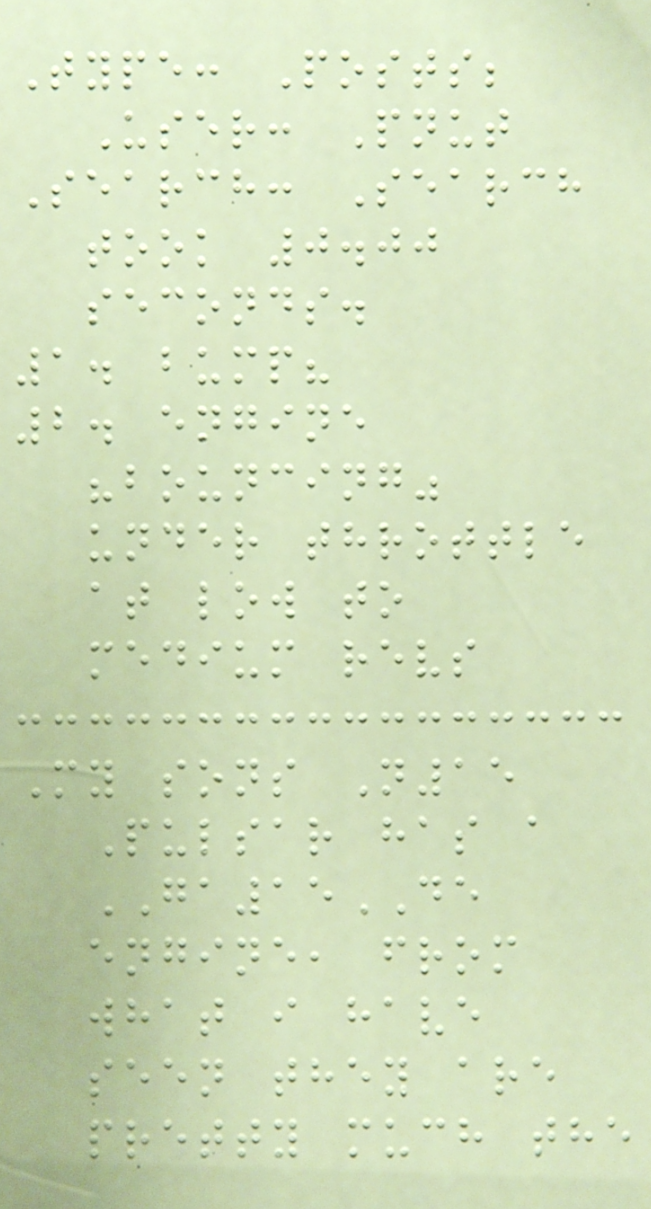Type: Posts;
User: Pnut
Search: Search
took 0.00
seconds.
1. bump?
2. engine
"bouncing"
under throttle
at low to
medium revs
My sons N15
Pulsar has a
GA15DE
engine, from
what i have
seen they are
pretty much the
